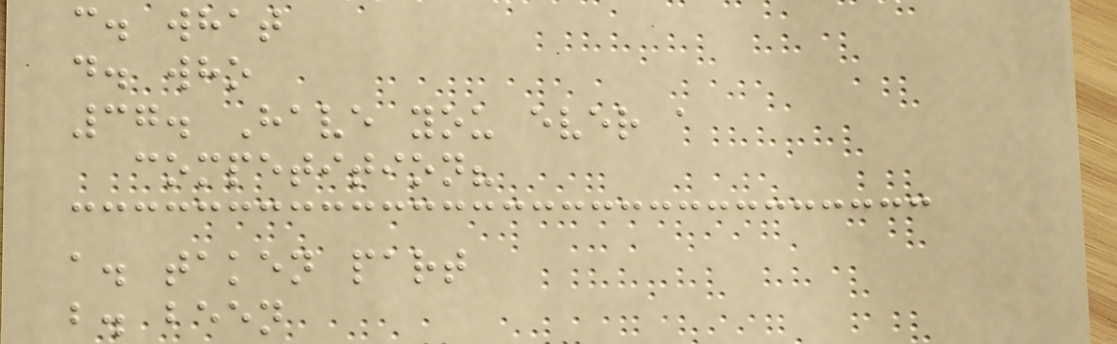c. what
d. who
37. Have you ever a
competition?
a. taken part
b. been
